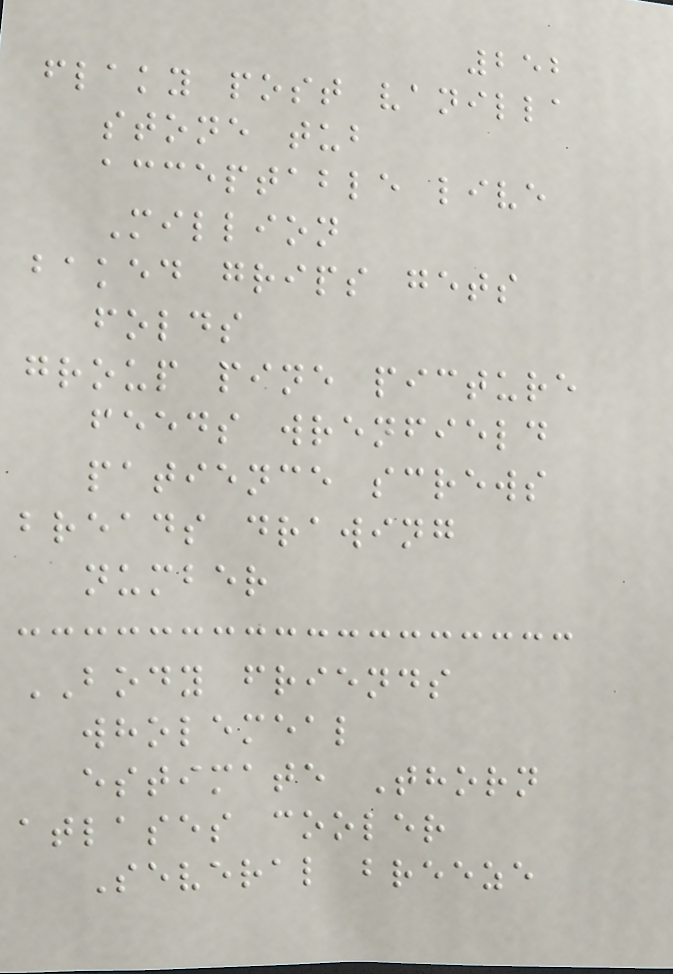252
flaky post vanilla
stone tub
acceptable live
Million
baked grips gets
folds
group pine picture
feeds wrenfield
patience screws
breads drawing
number
BODY friends
wholemeal
estimate Thorn
atlases cooler
Several breeze
